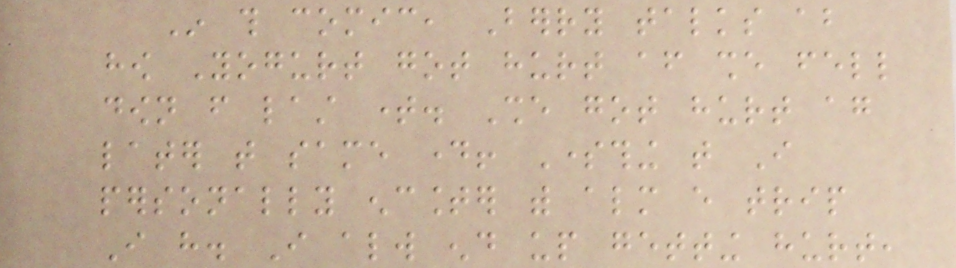In this comic, Berry talks about
how Yogurt got hurt after she fell
down from last time. She got hurt again
later that same day! Something that I
personally encounter with almost every trip
I have. I always end up getting hurt,
